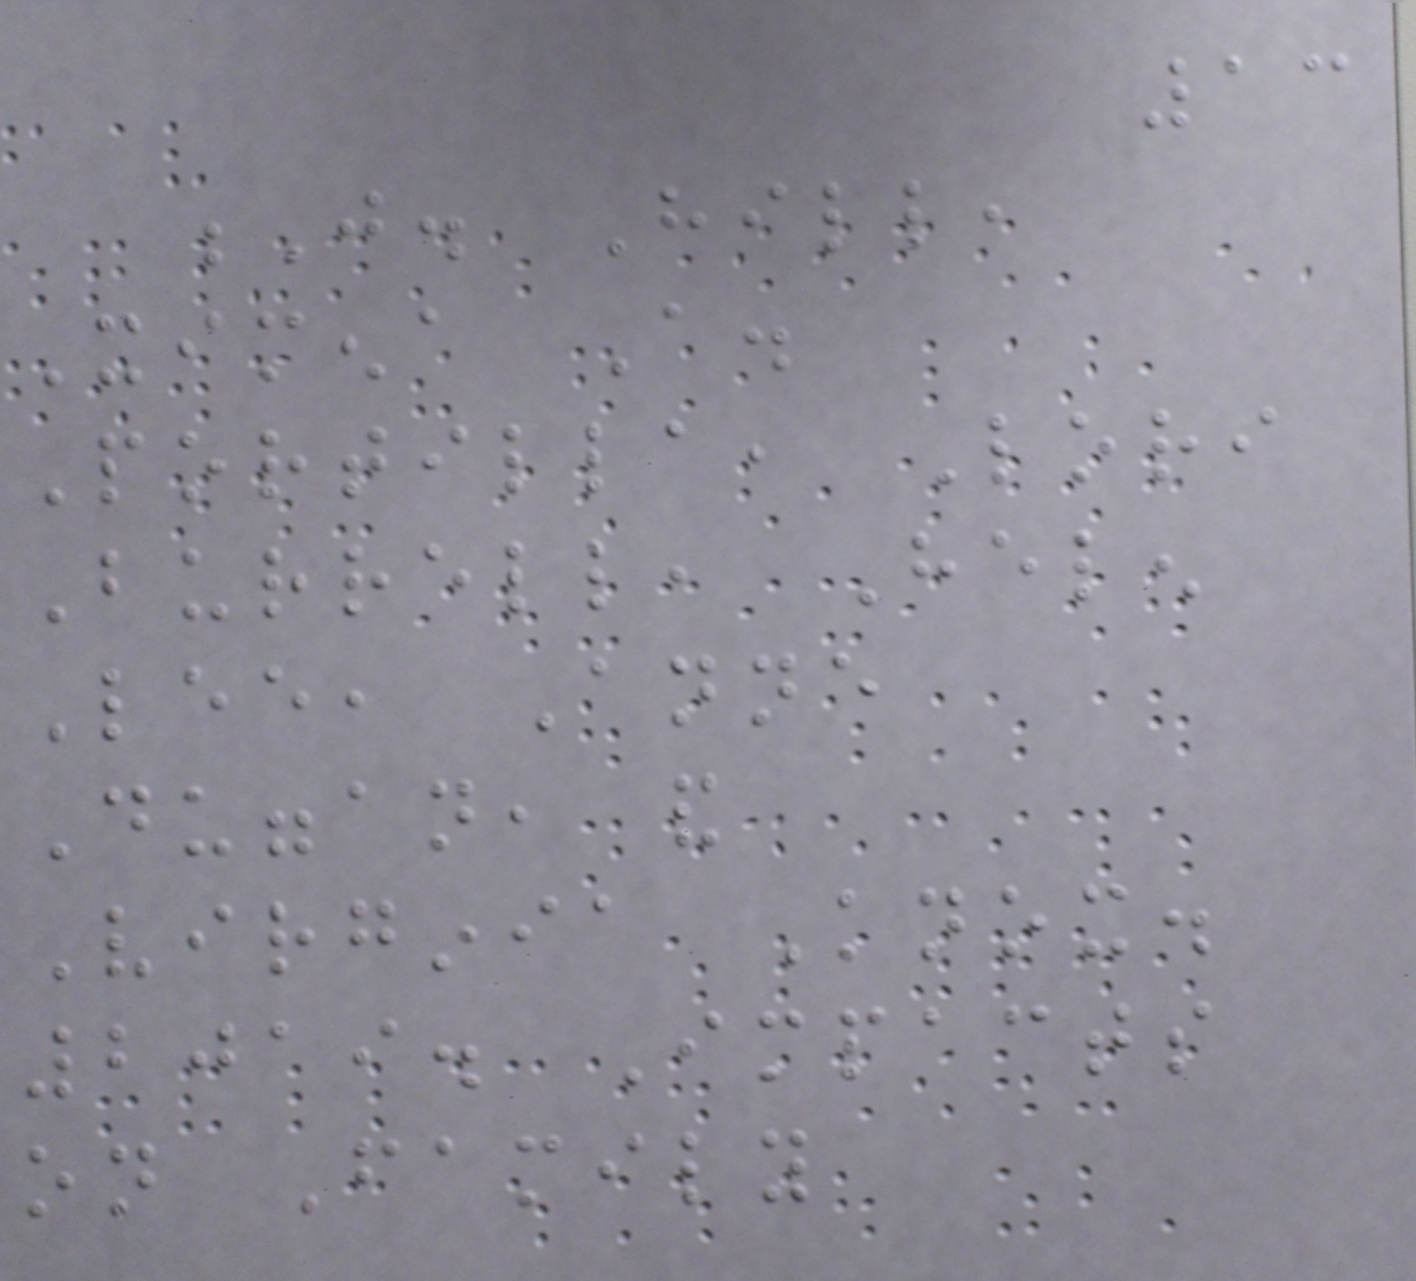13
J. Hill,
Ximena A.
Portilla, Lori
Burrell, Helen
Lee, Anne
Duggan, and
Virginia Knox.
2019. Impacts
on Family
